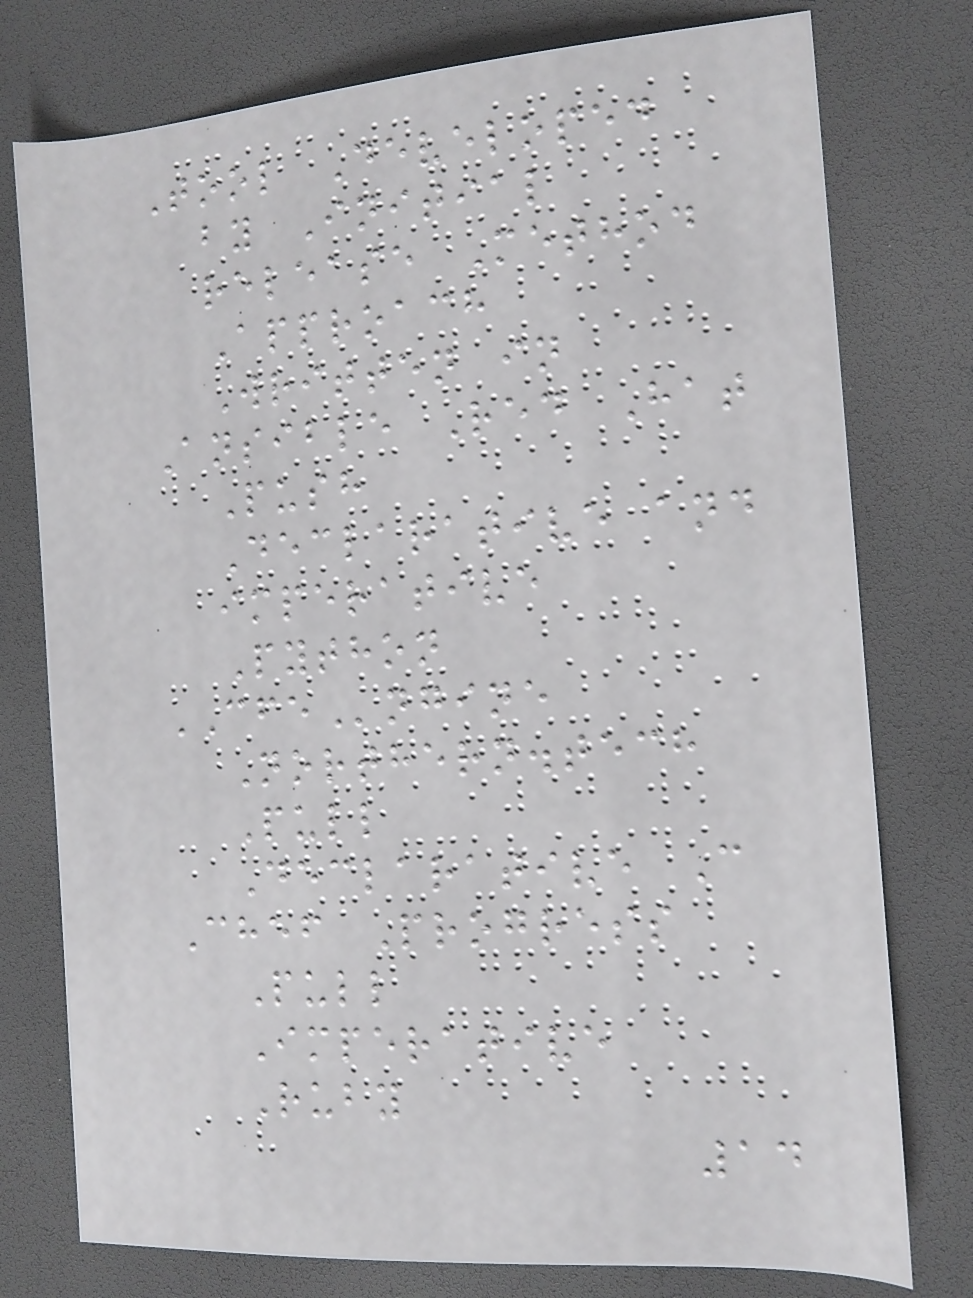Tool Developed
by Initial
release Method
Approach
Written in
Ansible Red Hat
Push
Declarative and
imperative
Python
CFEngine
Northern.tech
Pull
Declarative C
Chef Progress
Pull
Imperative
Ruby
14
